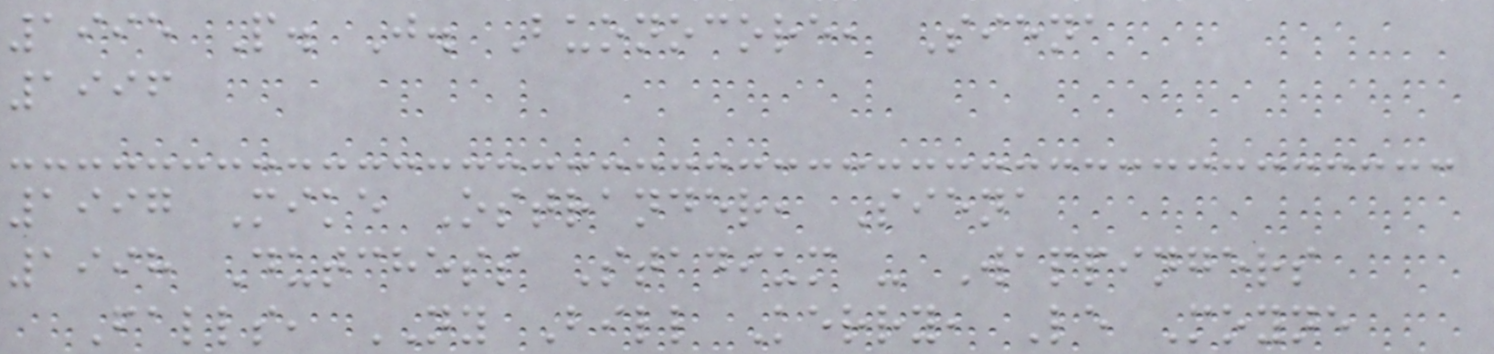1995 P. J. Buonocore, Siena
1996
1997 Mike Ostrander, Siena
1998 Dutchess Stadium - Wappingers
Falls, NY Bill Kerry, Le Moyne
